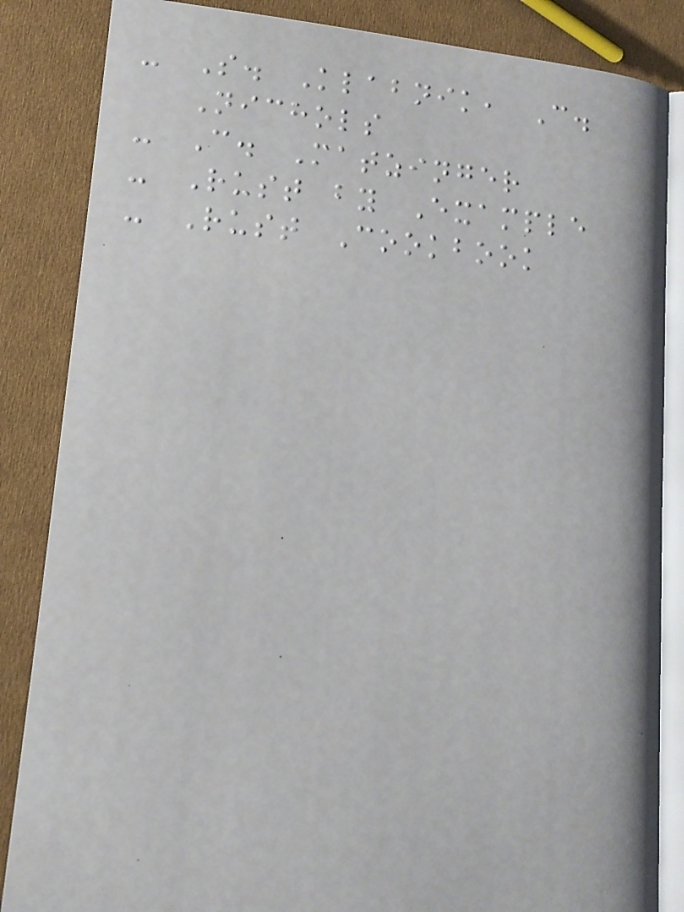- S. Klabnik, C.
Nichols
- C. Matzinger
- Rust by Example
- Rust Cookbook
